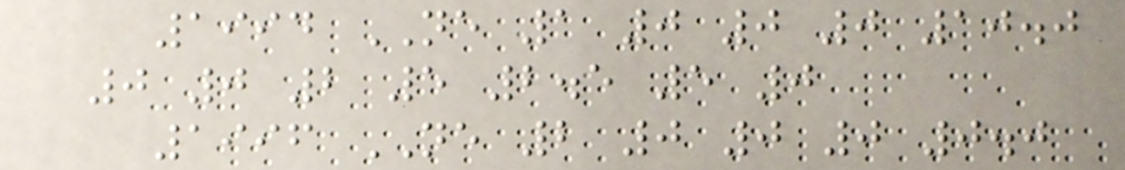1994 NE 1 0 0 0 10.0
0 0 2 5 2.5 5 0
1996 NE 2 0 0 0 0.0
